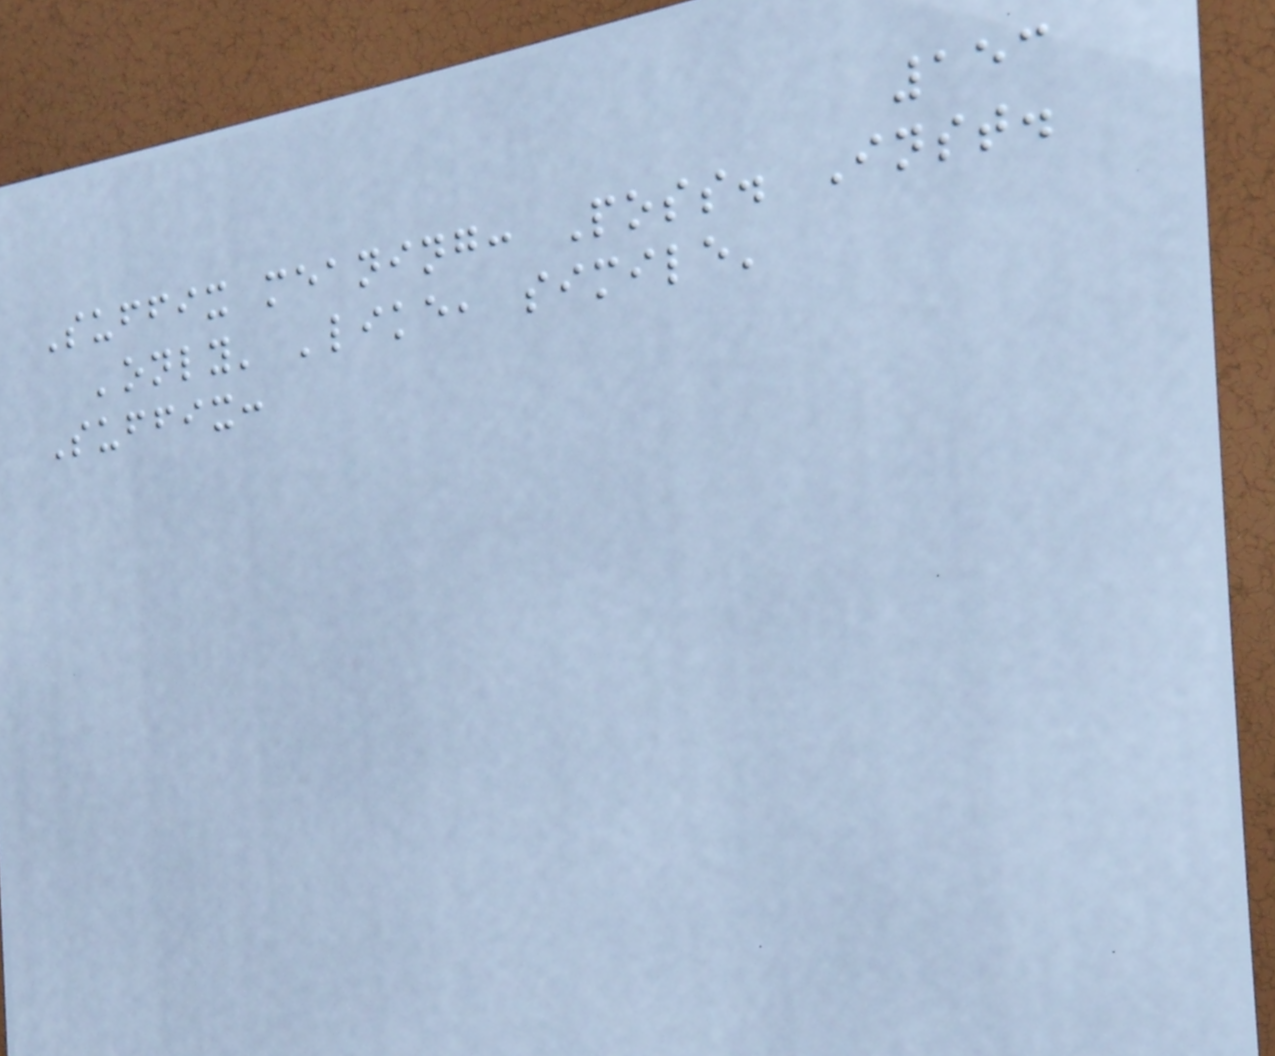153
Suffix meaning: Poss. Inst.
'only' 'like, simile'
Suffix:
